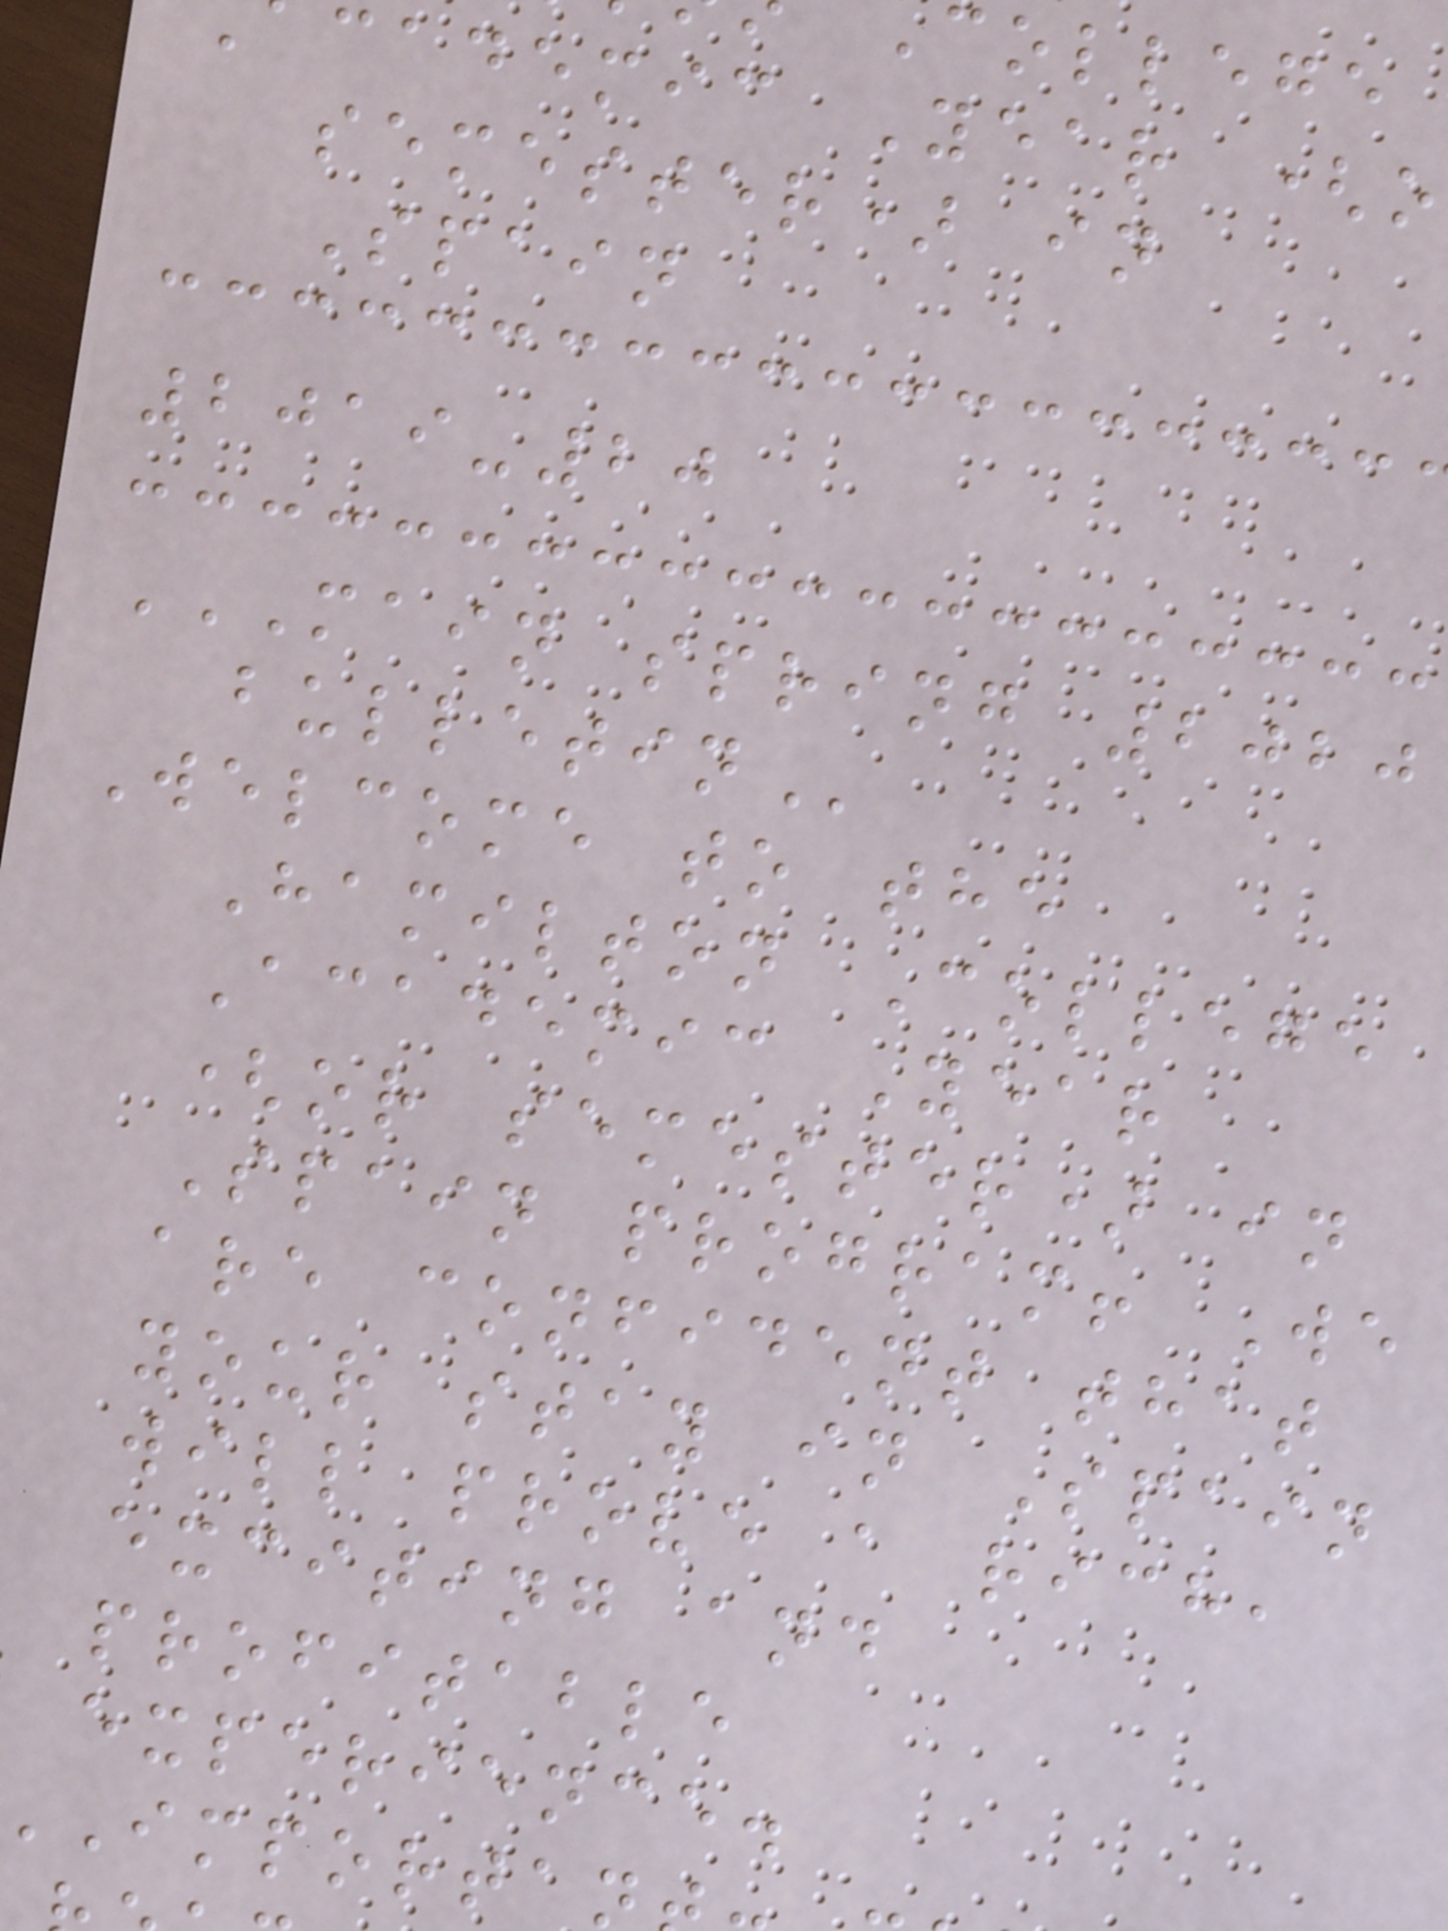college
cademic Year (o
semester) in
Spain
2019-20
MAIN SPRING 2020
Welcome to the
Hamilton College
Academic Year
(or semester) in
Spain program! We
are confident that
your stay in Spain
will prove a rich,
exciting and
profitable
experience.
